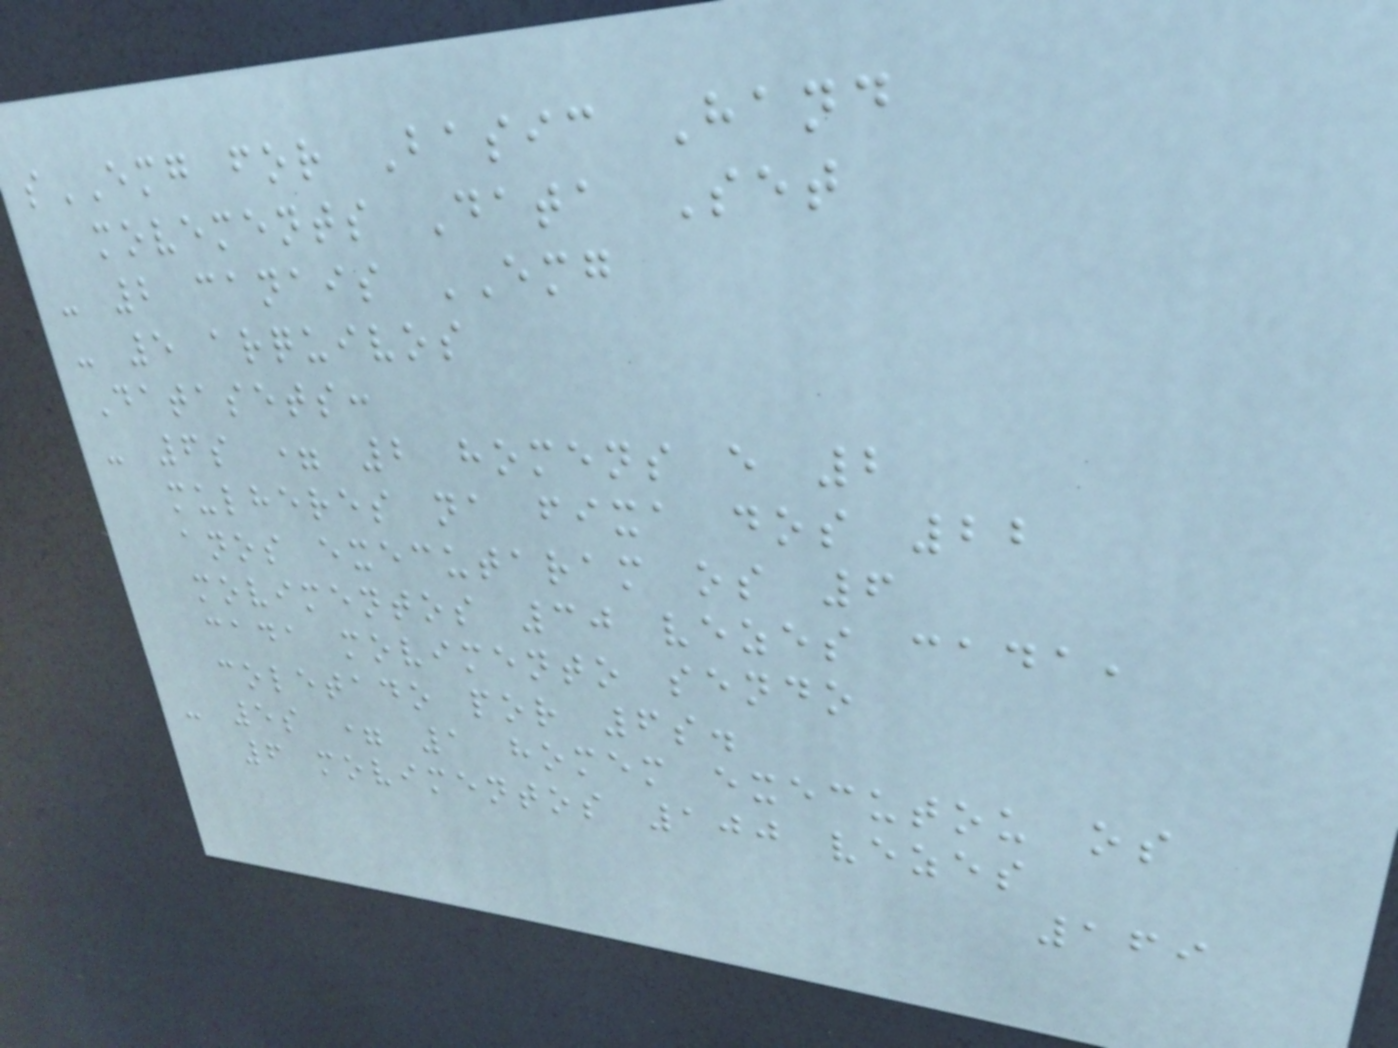sEMG for Basic Hand
movements Data Set
- 2 canais EMG
- 5 arquivos
Datasets:
- 6s = 2 homens e 2
mulheres na fixa dos 22
anos executaram os 6
movimentos 30 vezes cada,
cada movimento sendo
coletado por 6s.
- 5s = 1 homem executou os
6 movimentos 100 vezes
169
